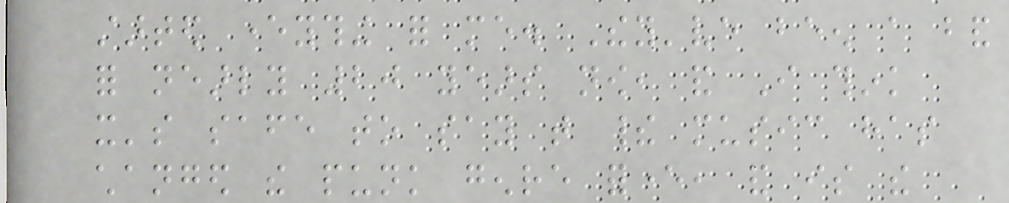started everything for me. They've been a band
for nearly 20 years now, and I think
it's safe to say that their music has
changed the punk genre forever, and is the
